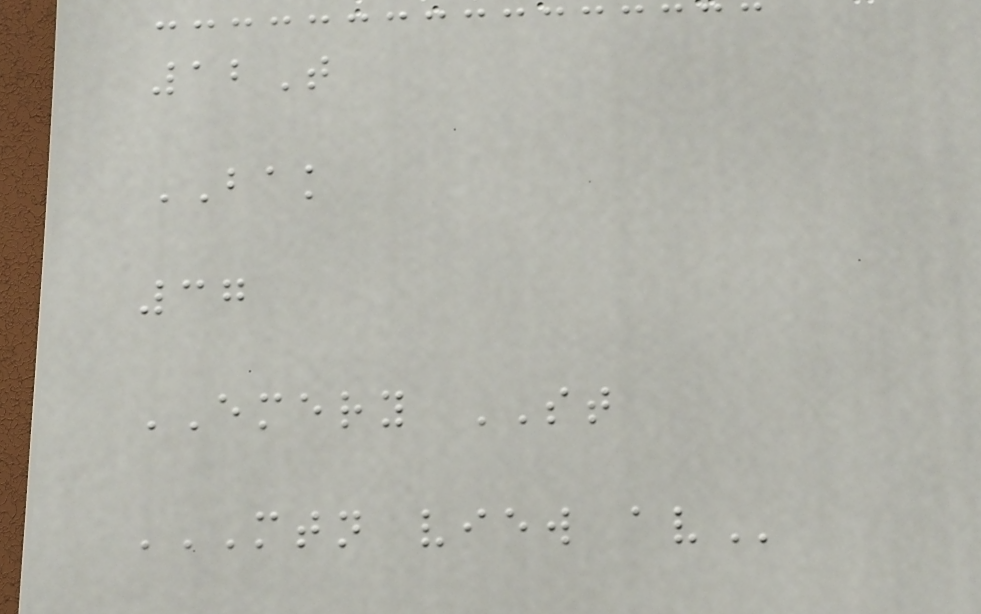12T
BAK
37
EMERY ST
MTN VIEW AV
